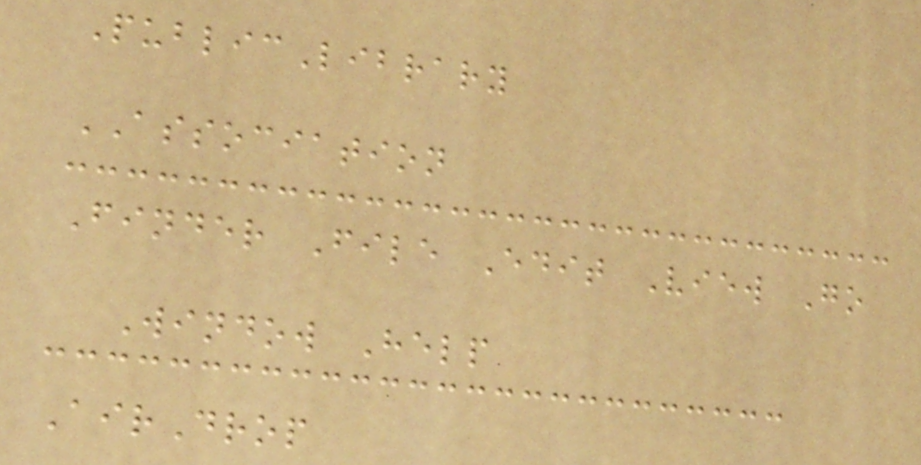PublicLibrary
ASSOCIATION
Finder File Edit View Go
Window Help
AirDrop
